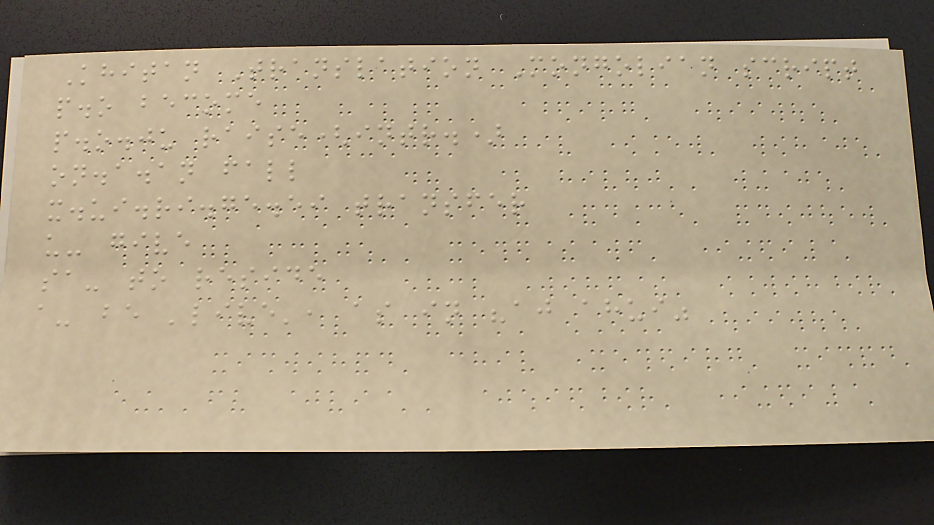Khitan Translation Mongolian script
p.o become
p.o.ju raise(intr.)
on.a.an fall
x.ui.ri.ge.ei transfer
u- give
sa- to reside
a- be 'live', as in "aj ahui"
